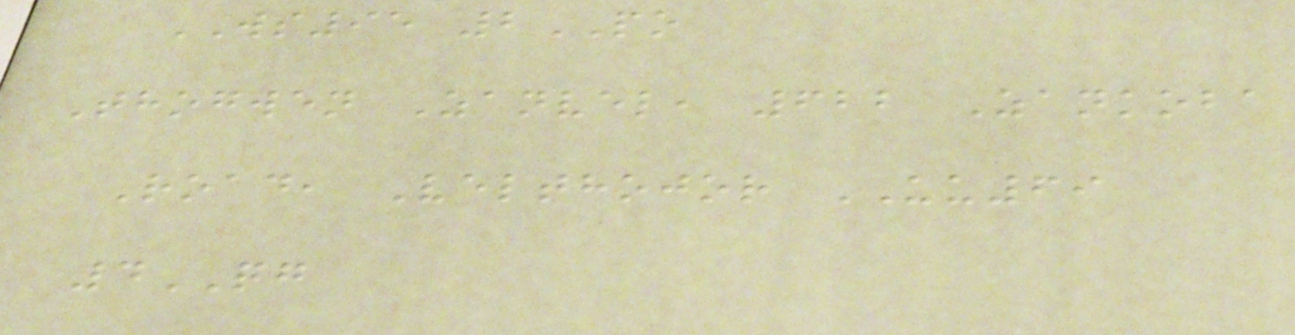WS95 2PO
Thogwen Zanvel, 622 Zankoba
Road, Velthojor UU69
4QG
